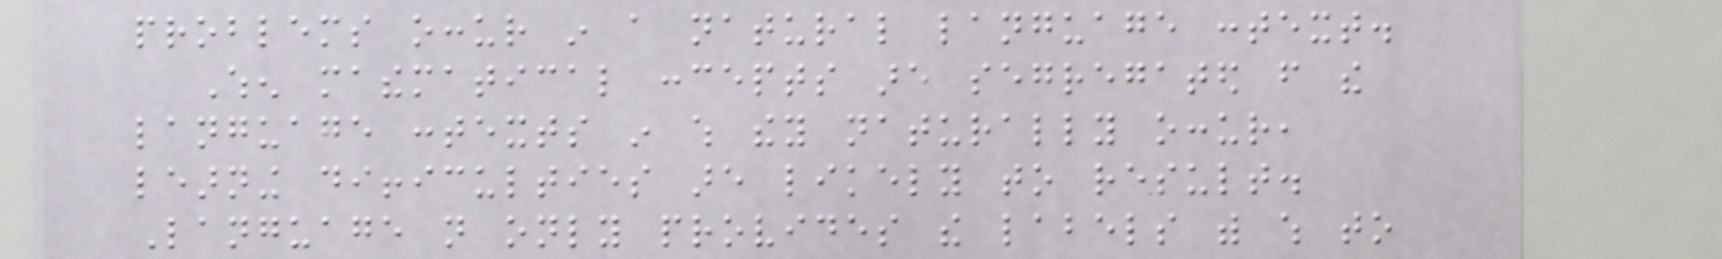problems occur in a natural language context.
When mathematical concepts are segregated from the
language contexts in which they naturally occur,
learning difficulties are likely to result.
Language not only provides the labels with which to
